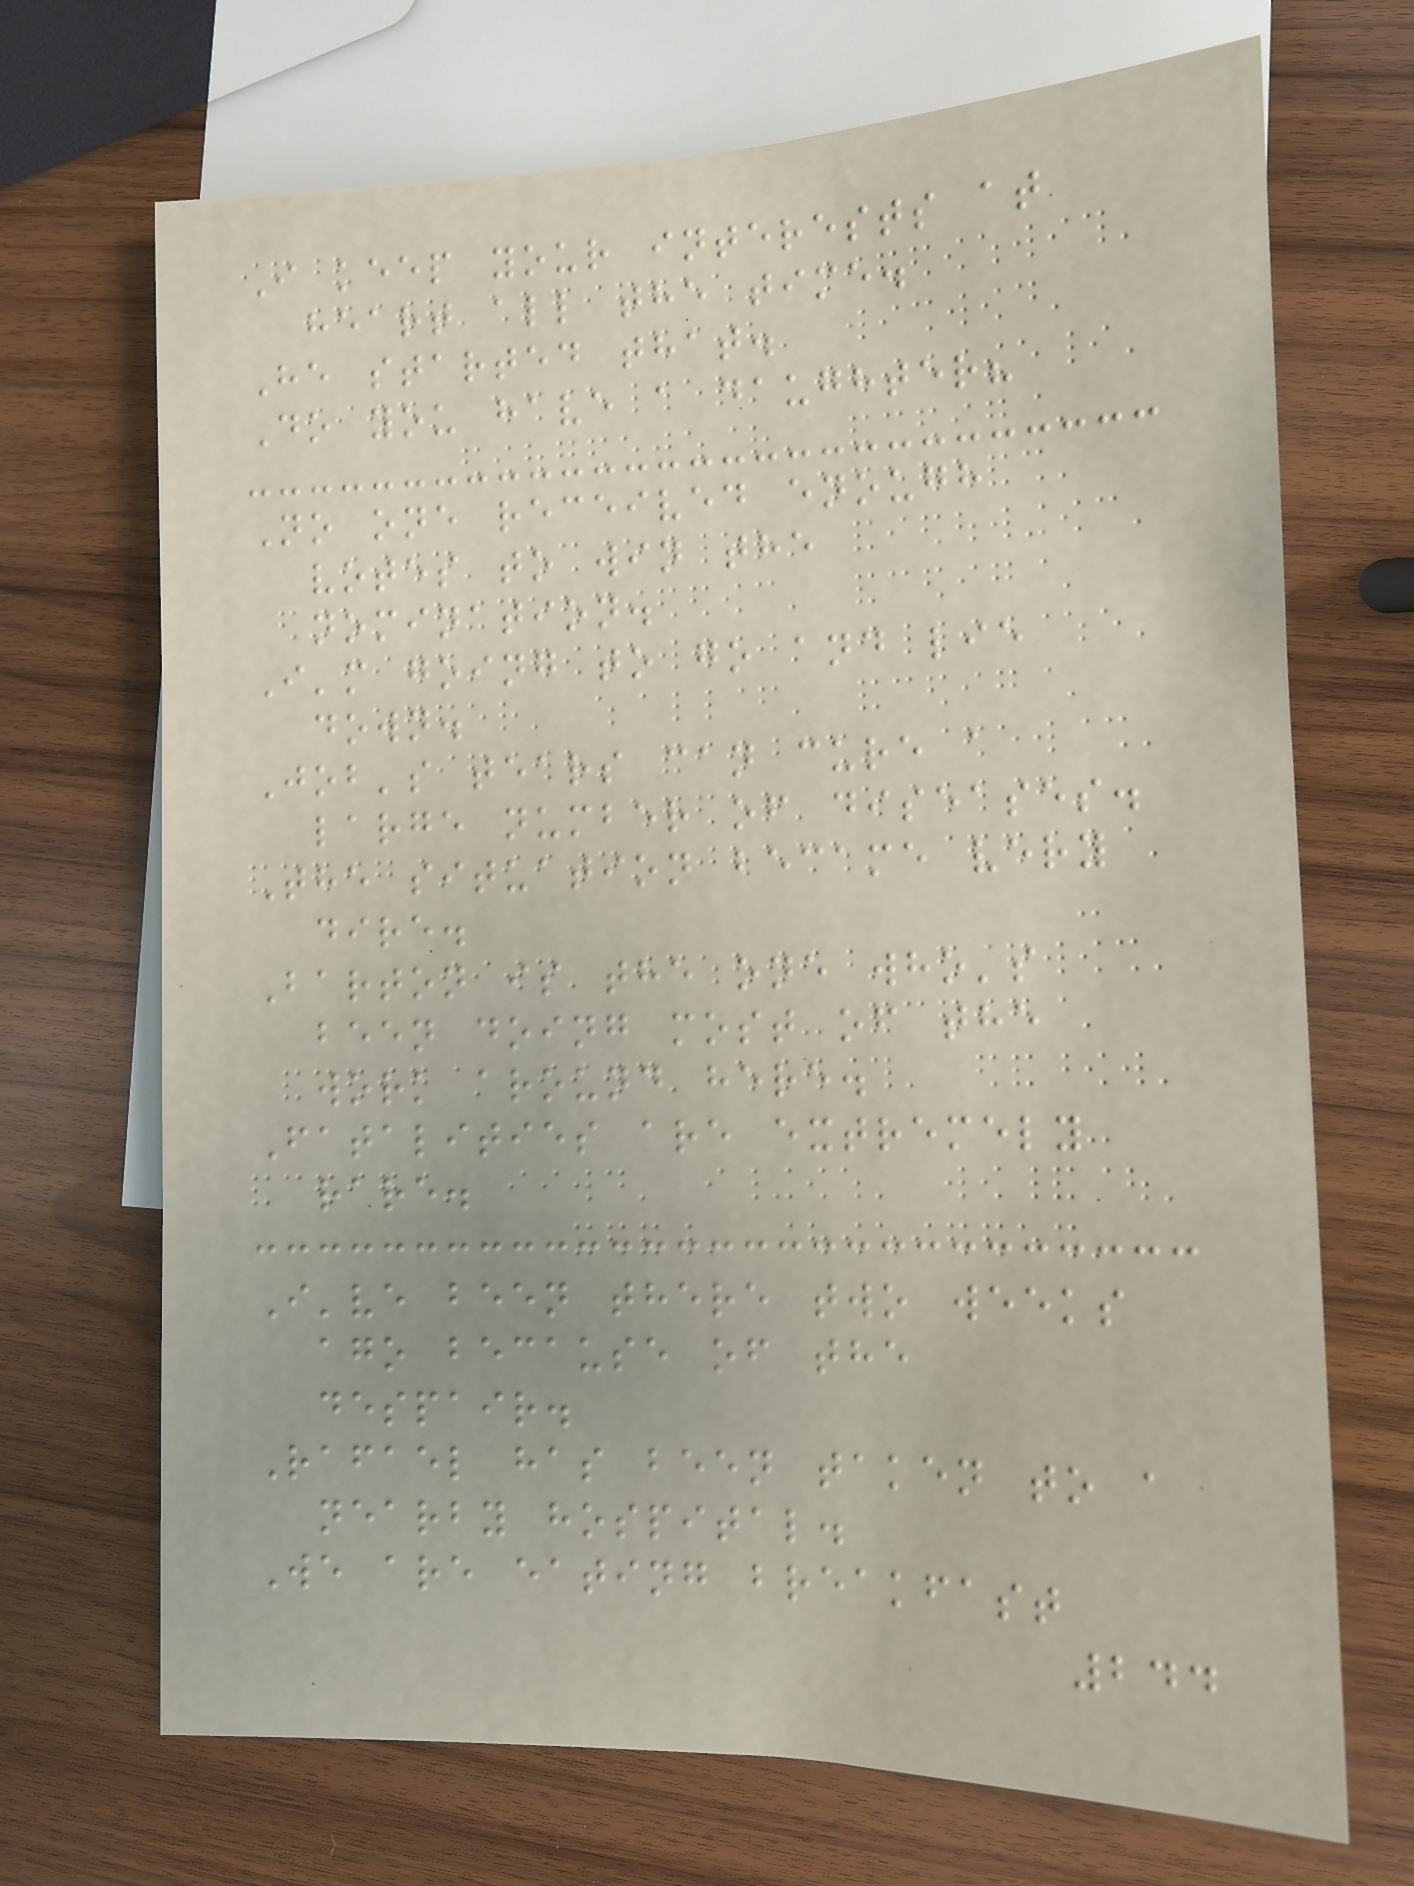I keep your interests at
heart all the time.
He started that.
Do you have a daughter?
No one received enough
votes to win the
nomination.
I'm going to go and lie
down.
Job's tears can cure a
large number of diseases.
The situation became very
dire.
Barton is the one who's
been doing most of the
work around here.
Fatalities are extremely
rare.
I've been there two weeks
ago because of the
despair.
Rafael has been taken to a
nearby hospital.
We are eating breakfast
244
